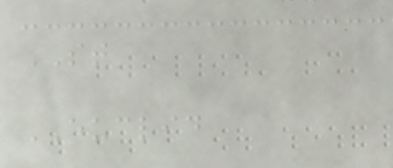ST
EUCLID
